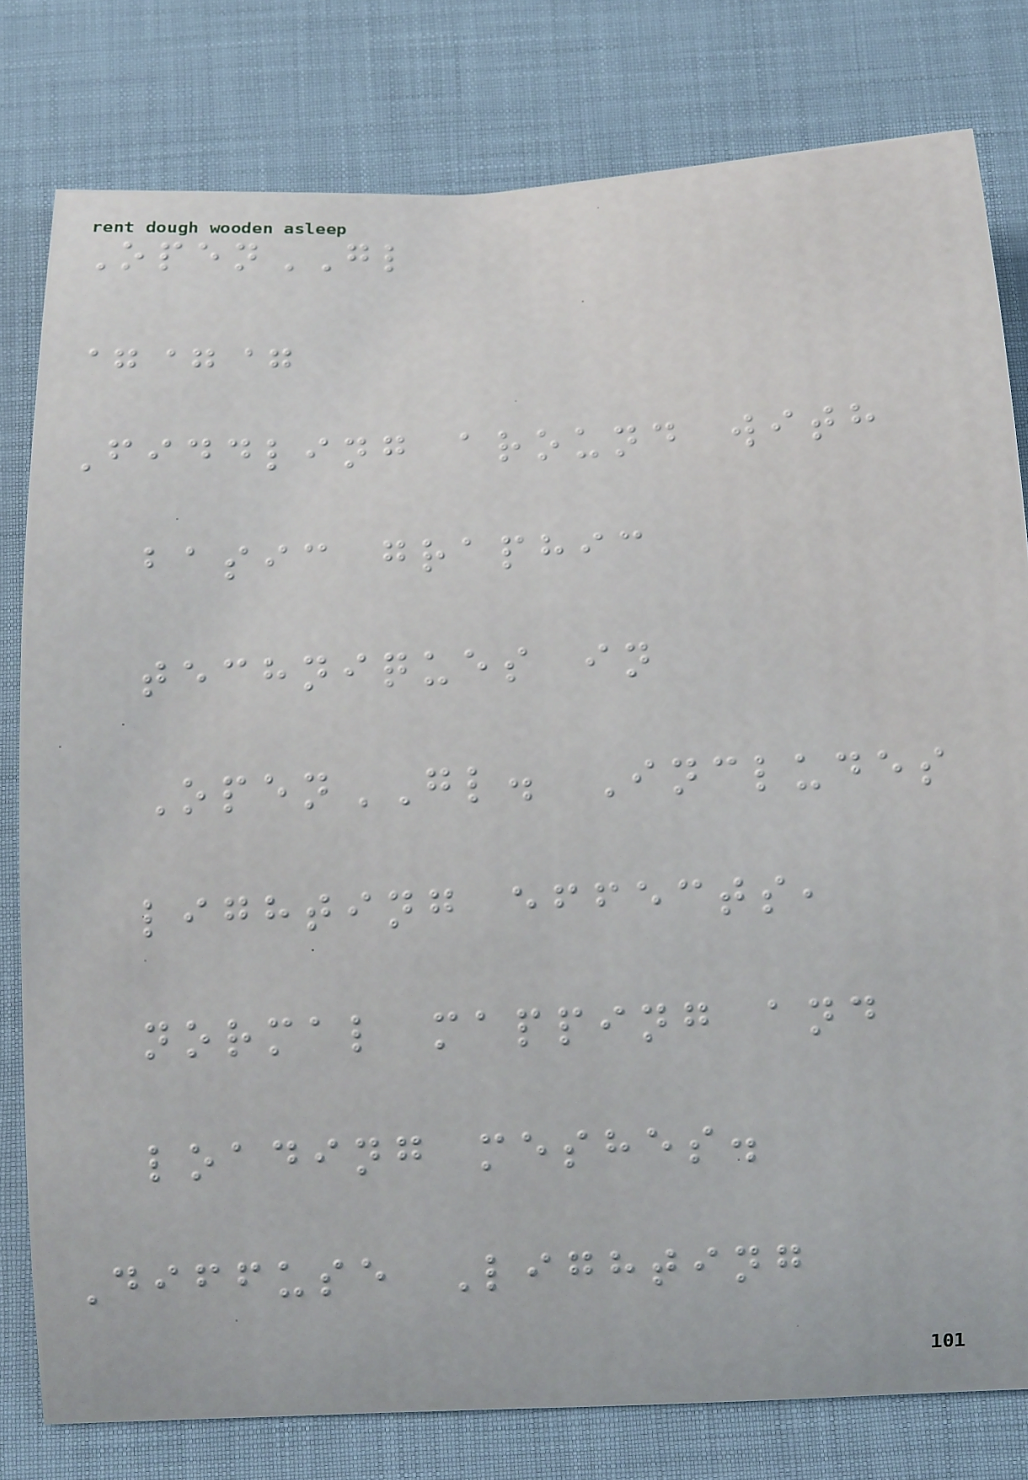OpenGL
===
Fiddling around with
basic graphic
techniques in
OpenGL. Includes
lighting effects,
normal mapping and
loading meshes.
Diffuse Lighting
